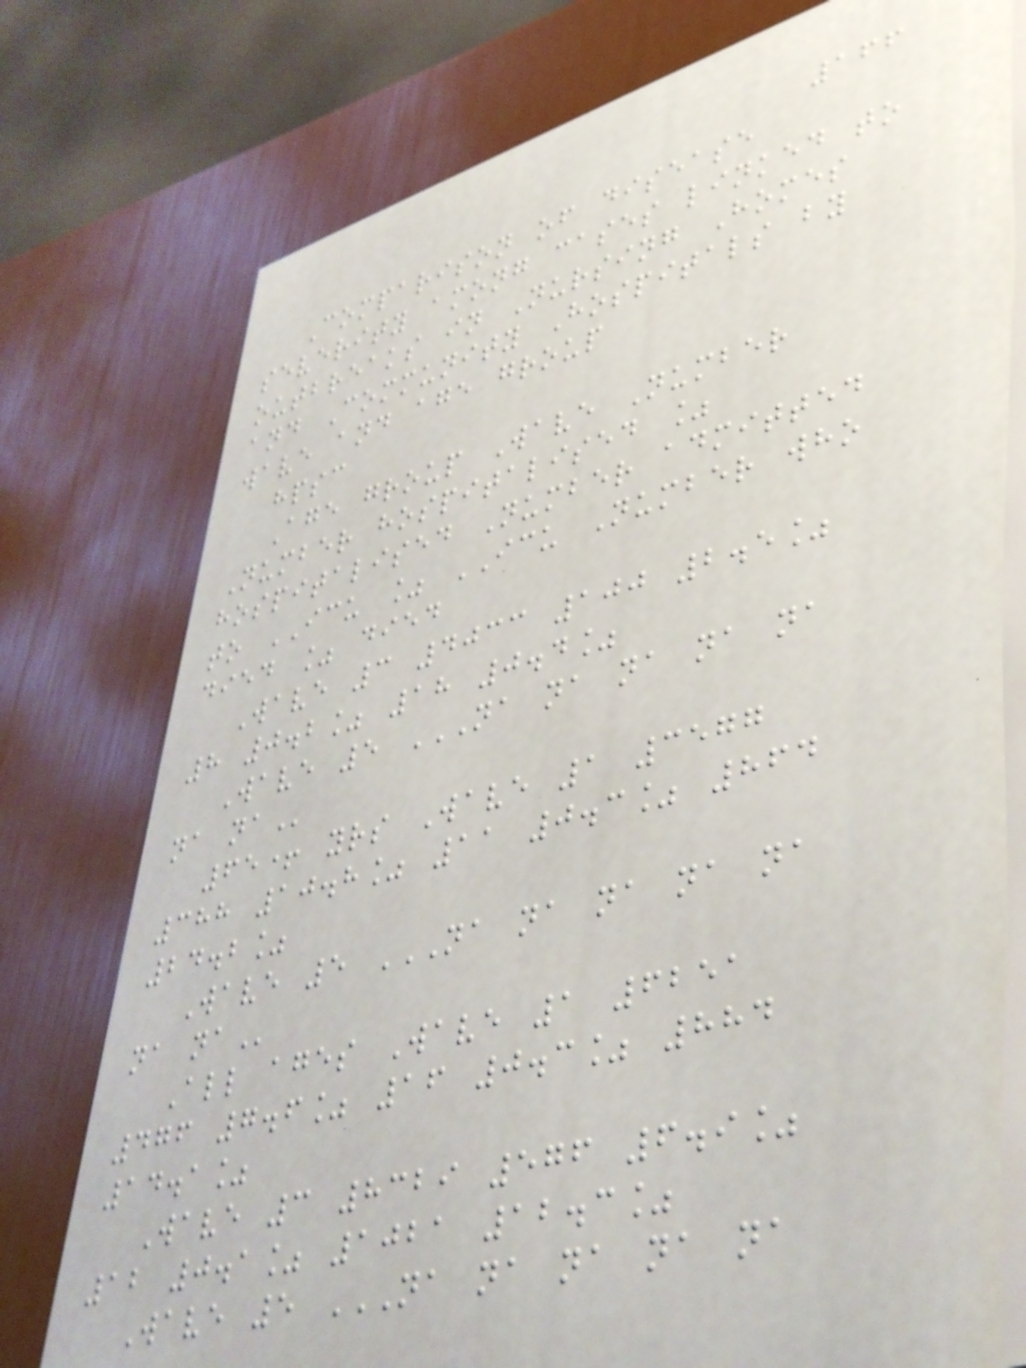166
Comparison of disease
severity among cases linked to
outbreaks in Nursing Homes
and Community Hospitals by
wave and age group
hpsc
Age group Wave Number
Number hospitalised %
hospitalised Number admitted
to ICU % ICU Number who
died % died
Wave 3 4033 100 2.5%
8 0.2% 18 0.4%
Wave 5 NA NA NA NA NA
NA NA
65+ yrs Wave 1 3577
388 10.8% 11 0.3% 864
24.2%
Wave 5 NA NA NA NA NA
NA NA
All ages Wave 1 6251
476 7.6% 16 0.3% 884
14.1%
Wave 3 8329 576 6.9%
12 0.1% 1021 12.3%
Wave 5 NA NA NA NA NA
